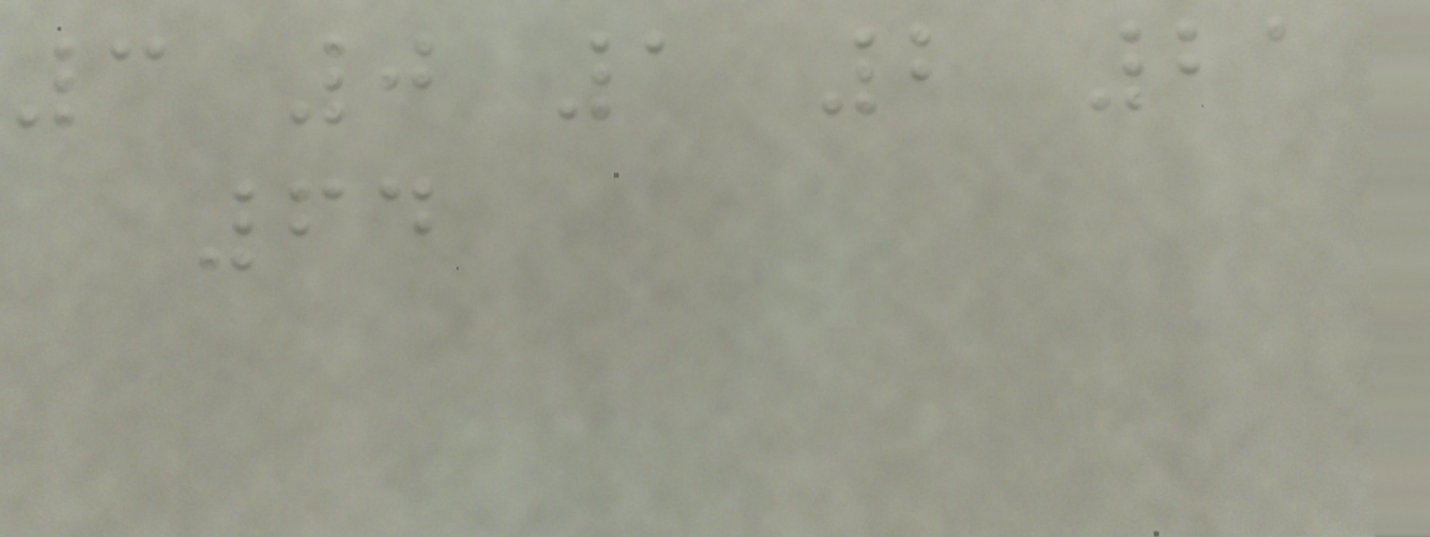3 0 1 2 21
64
